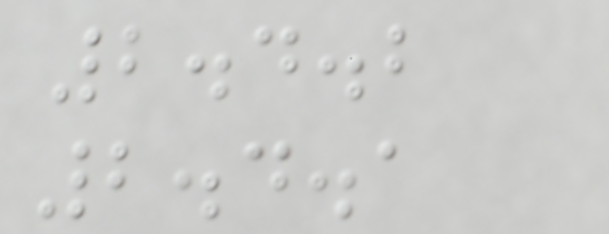2.4.2
2.4.1
